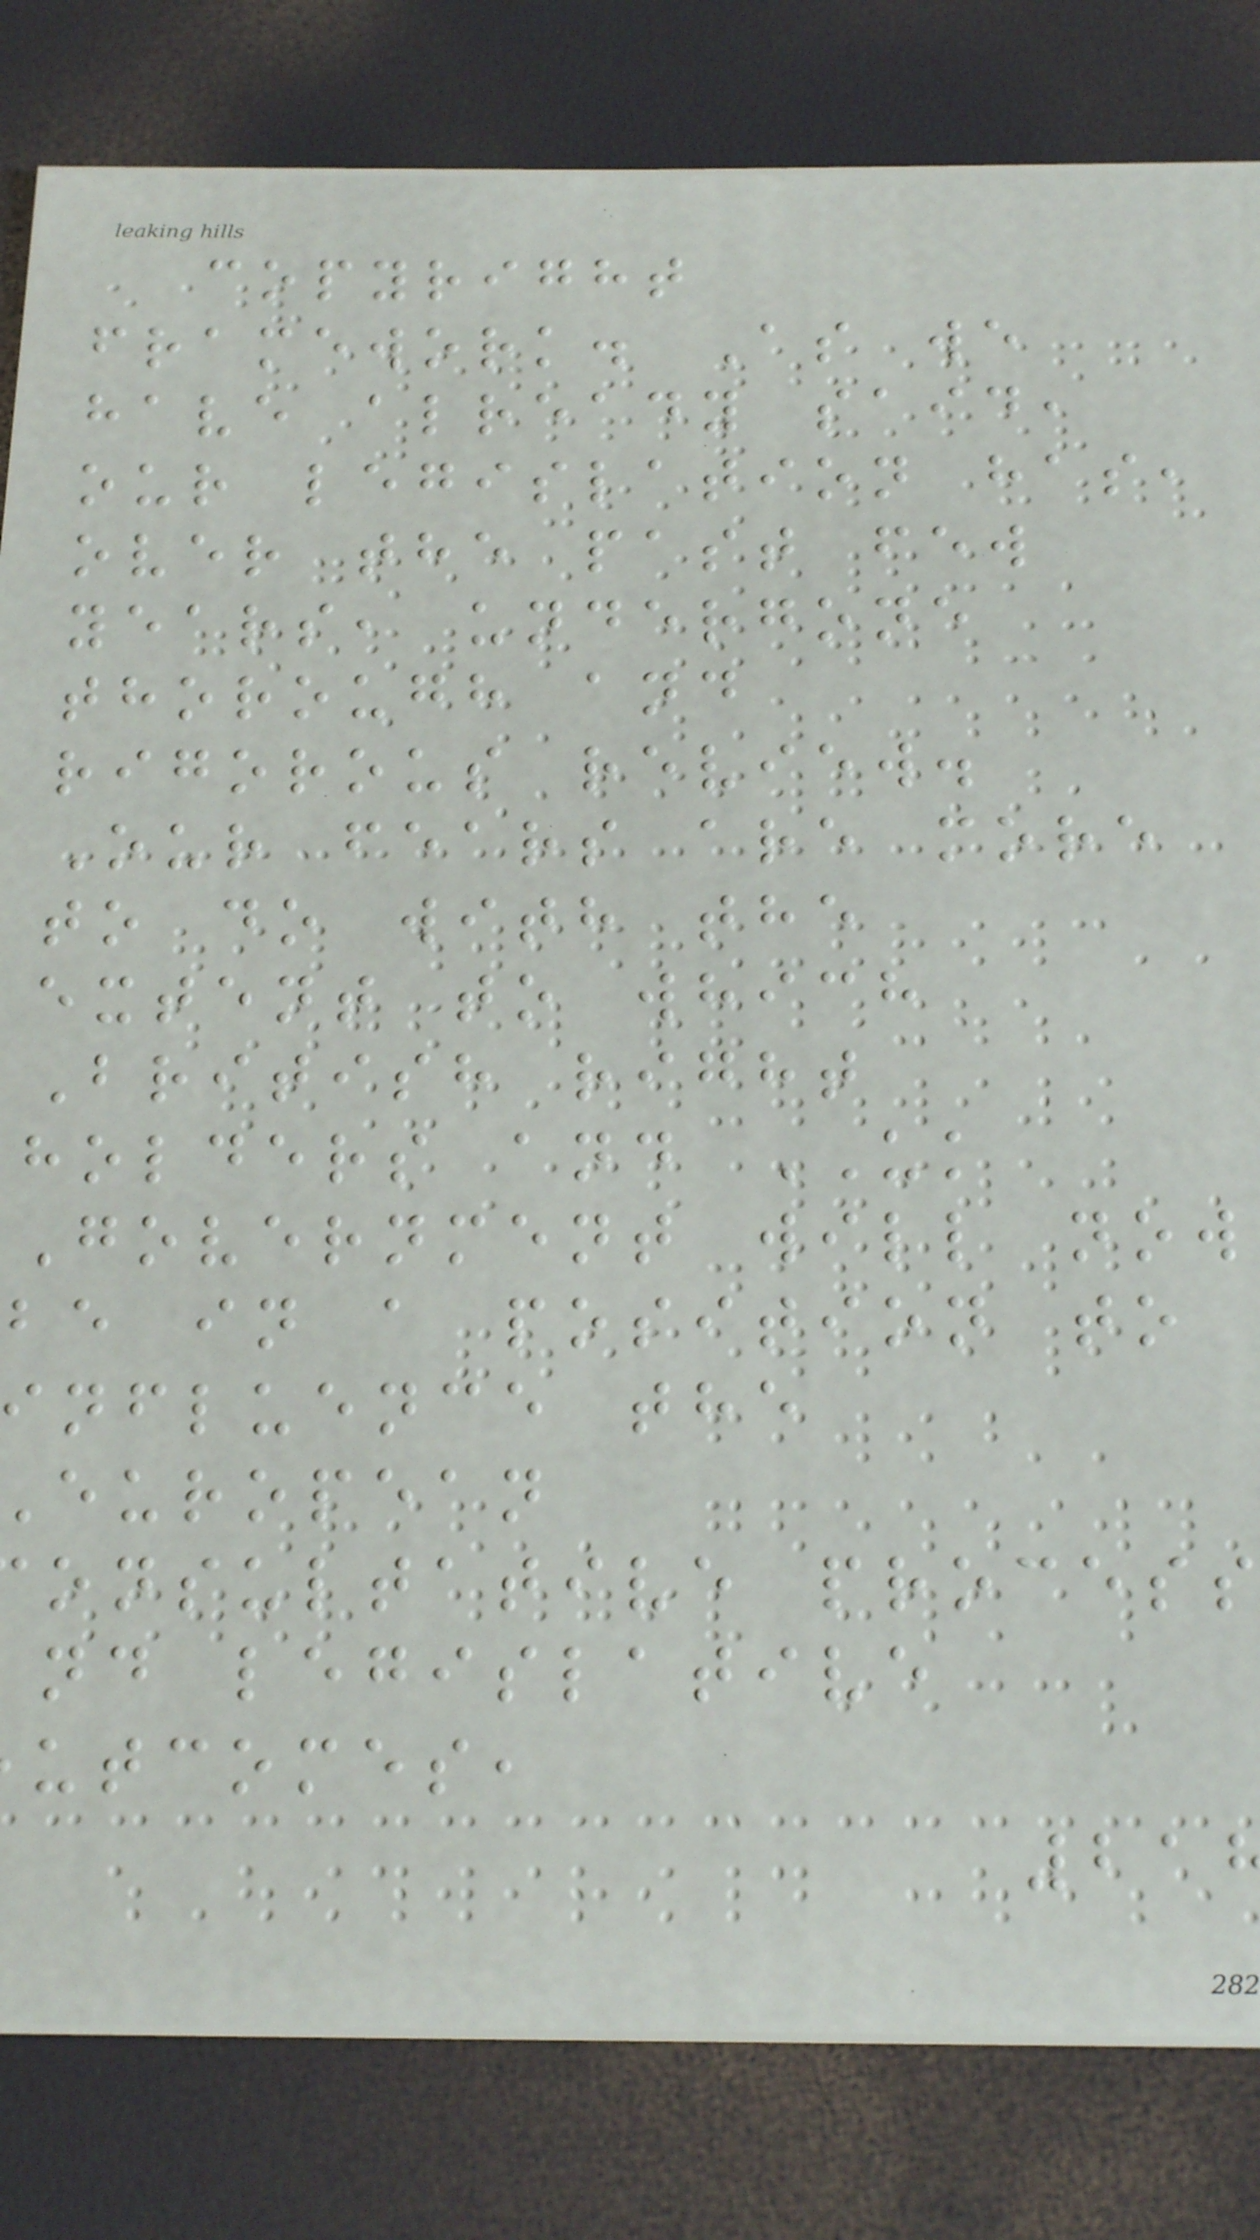copyright
framework. As we
have already said,
our legislation has,
over the past few
years, undergone
thorough and
rigorous review.
Our fears are more
to do with the
extent to which
British right
holders and UK
Government will now
be in a position to
influence the
european
onsultative process
nd legislative
utcomes,
